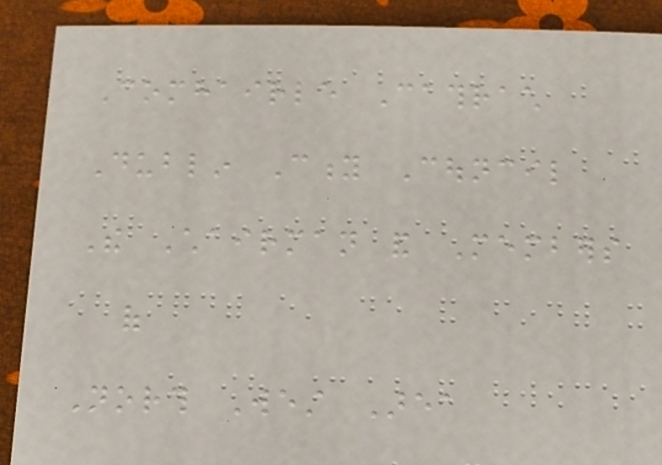Comhairle Cathrach
Dublin City Council
The Chairman and Members
of
North West Area
